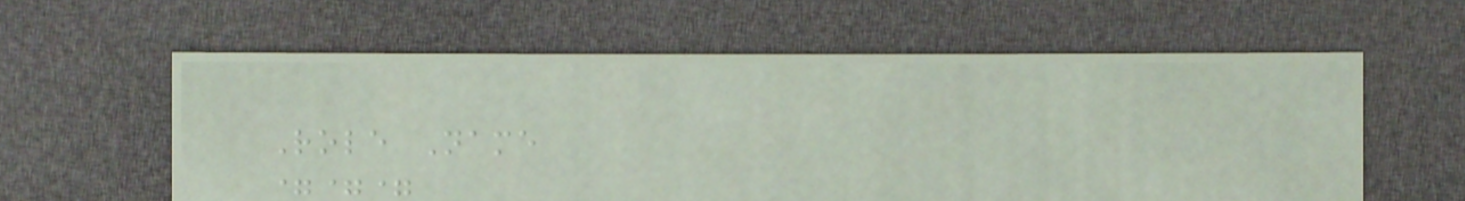Role Name
===
